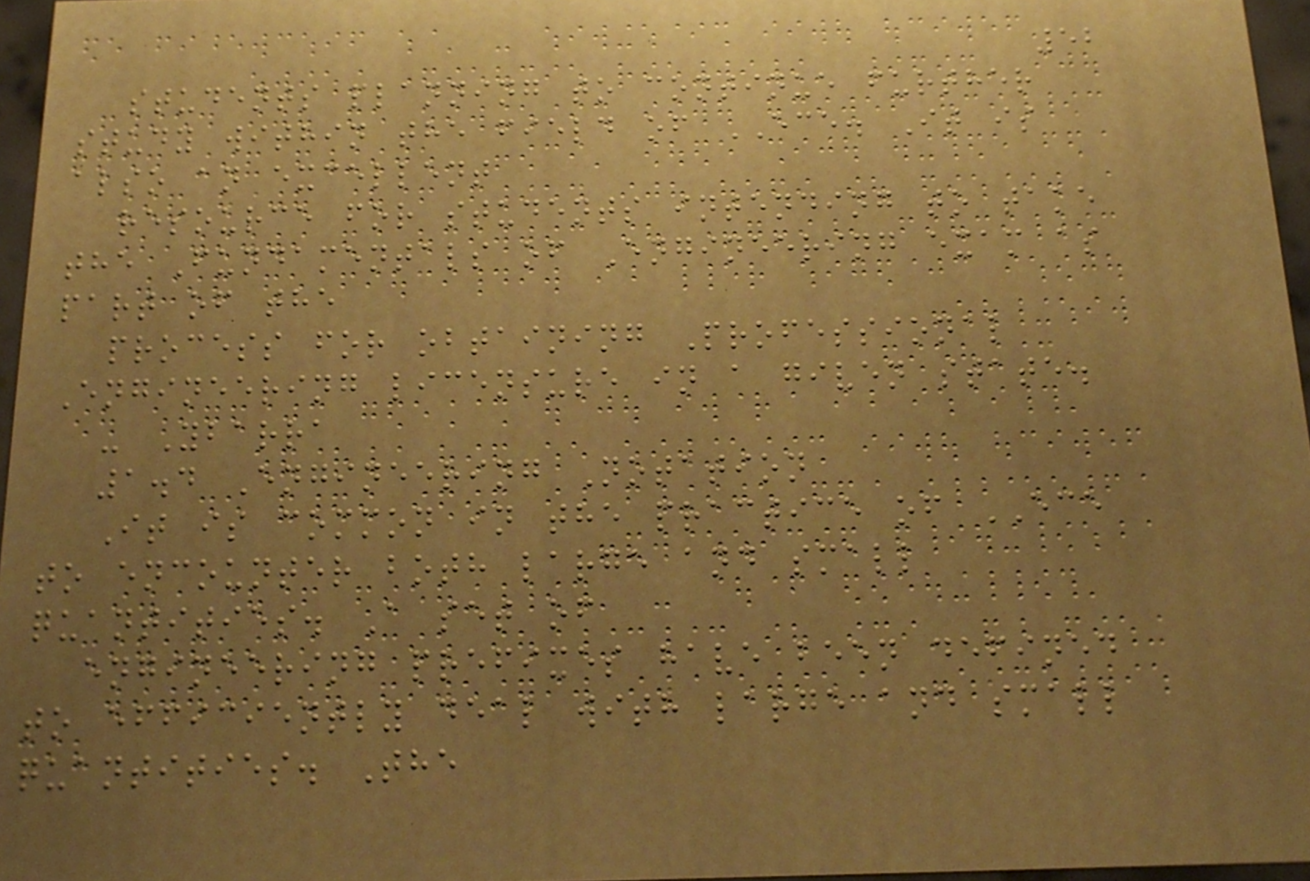52
students planning to continue further
study within the field of ECE. It is
also an excellent
resource for students intending to take
the Fundamentals of Engineering exam as
part of the
process for obtaining Professional
Engineering licensure in a given state.
- Ybarra
1.4 Engineering Notation
It is common in the practice of ECE
to encounter both large and small
quantities. A set of
engineering prefixes have been defined
to efficiently deal with large and small
quantities. The
